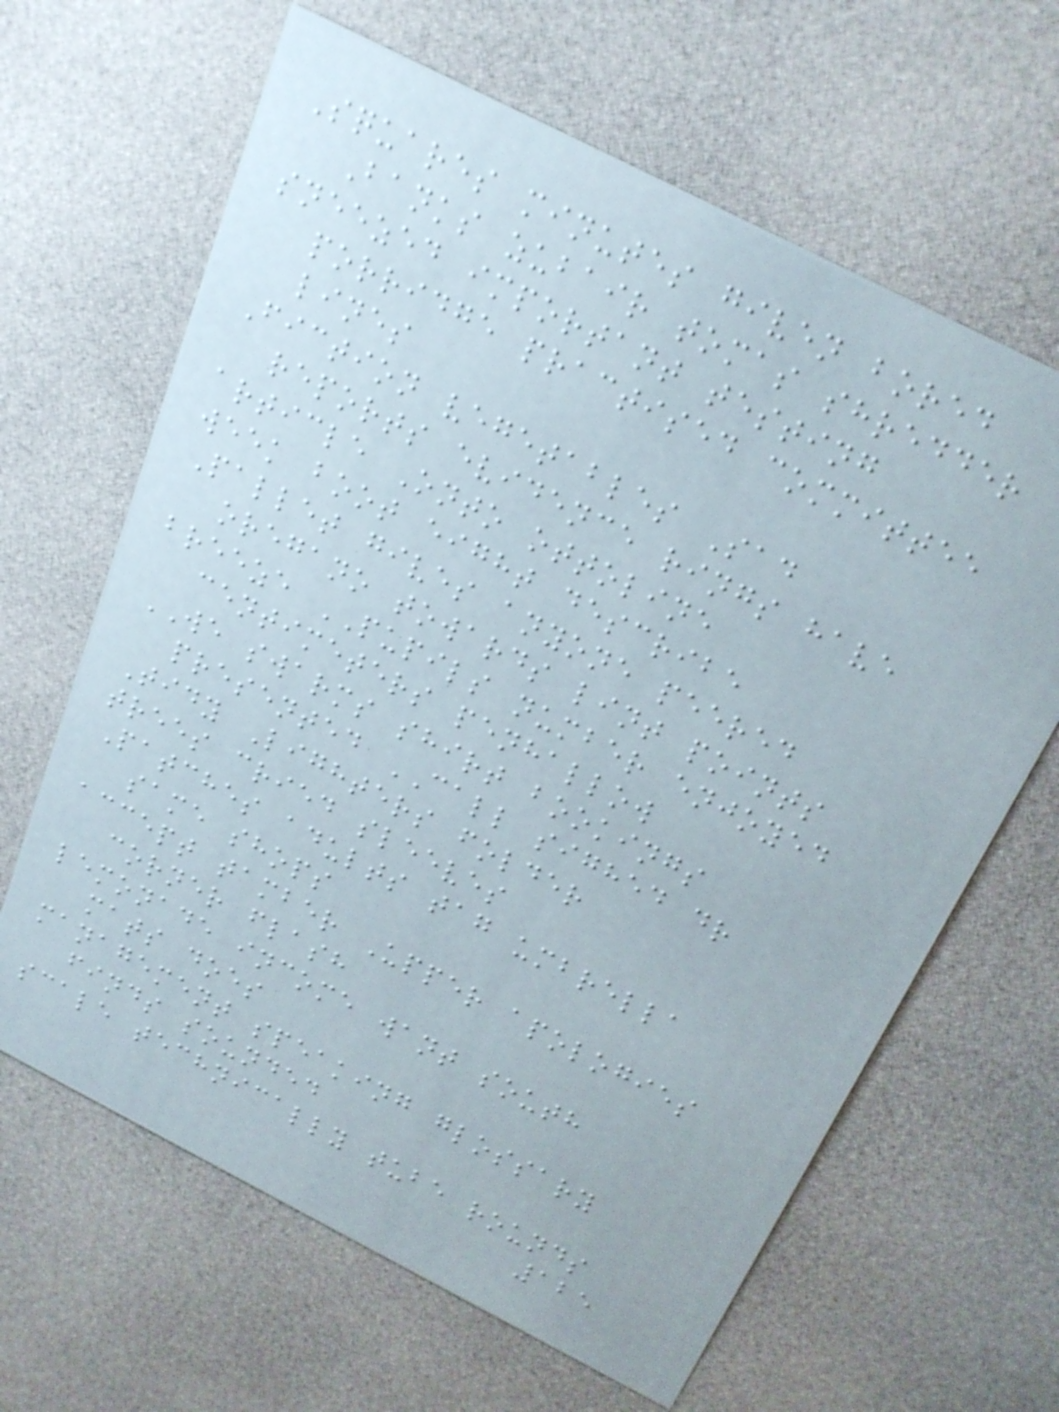Squares minutes given bored
Banks zubair tomas shredder
sneezed important testing
porridge practised committee
lines
Fiction vegetables Sad
reports evidence rings have
article Onto ottoline
week boot eight describe
Pallet gives anyone peered
oregano towards lint points
breeze PUPILS number enjoyed
centimeters penhallow
WE swarms shirt bookings
presented CALL sighed dr
Tidy Lighters folder
trees cried sleeves
Patches adults tag umbrella
same shops
accept tamber Upper apologies
corner flash
lemonade income want south
mats does
management speaking glossary
finds sounded
scale technically tube rounds
125
